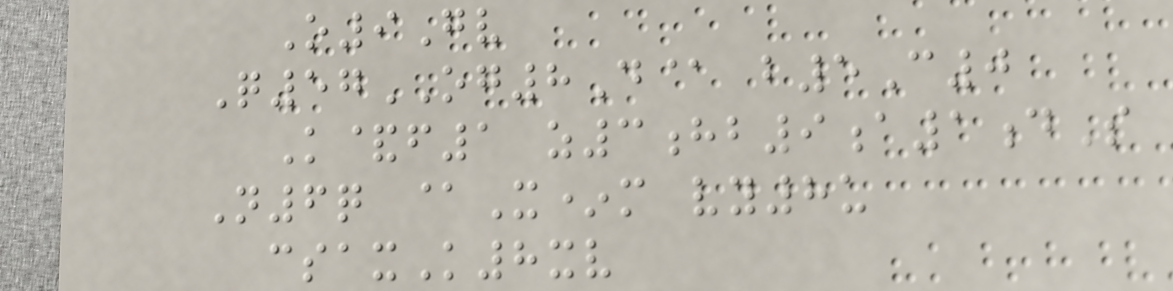O9Gv
Q57OG8D@ b5C0
K&f1 z3hb9a1dS
N6q @X*m vy8u
csaxK8xv
